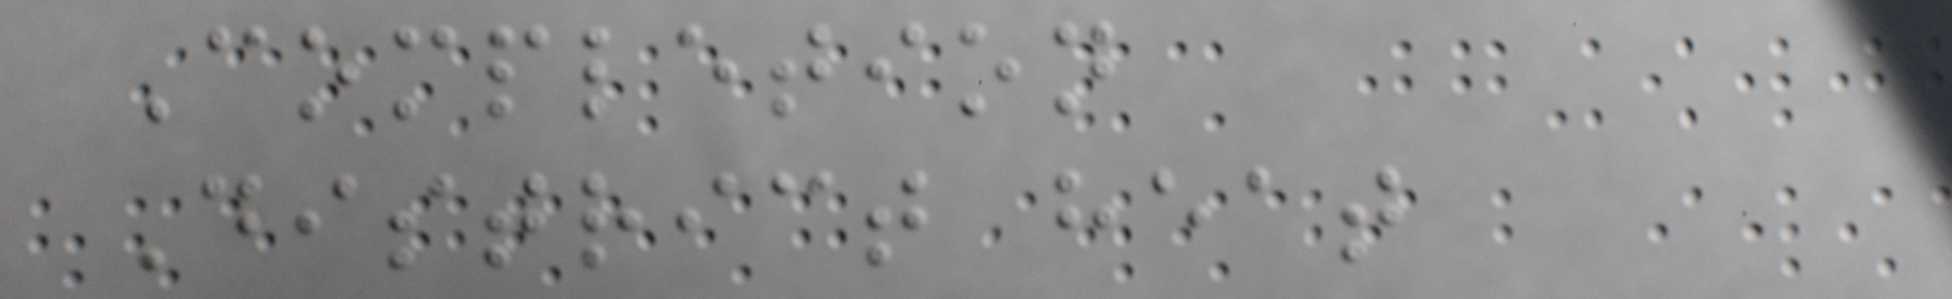Completion
District heat
